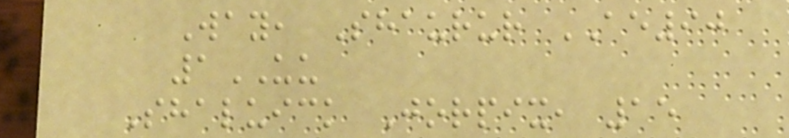Way, Shaurur AE90
1UU
Shaluick Jorpix, 15
